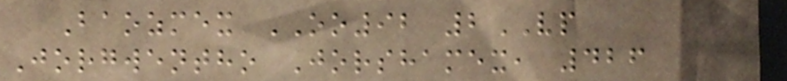Baozmex OO92 2VP
Jorgwentho Jorshamex, 426
